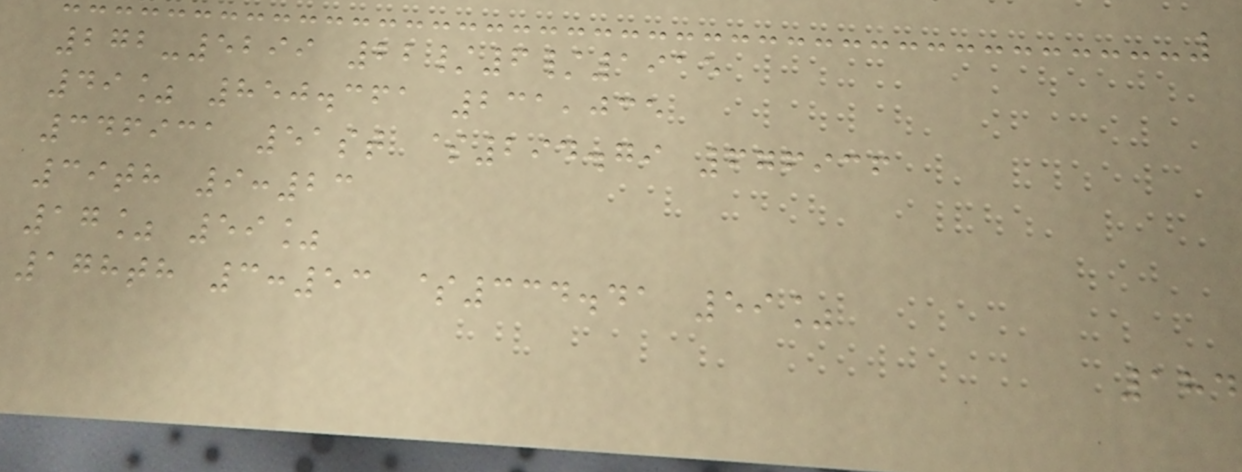272-5299 22/6/1915
49% 850.361 231,035
346931 51st $294.79 676936
39th 9:23
17% 59%
178th 3:53 $334.41 59%
184
